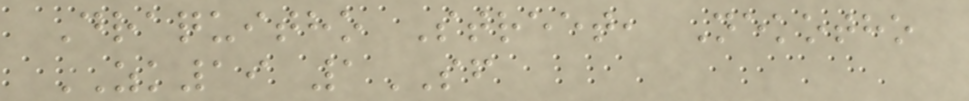Draquitho Street, Nekotho
ZK19 1SF
